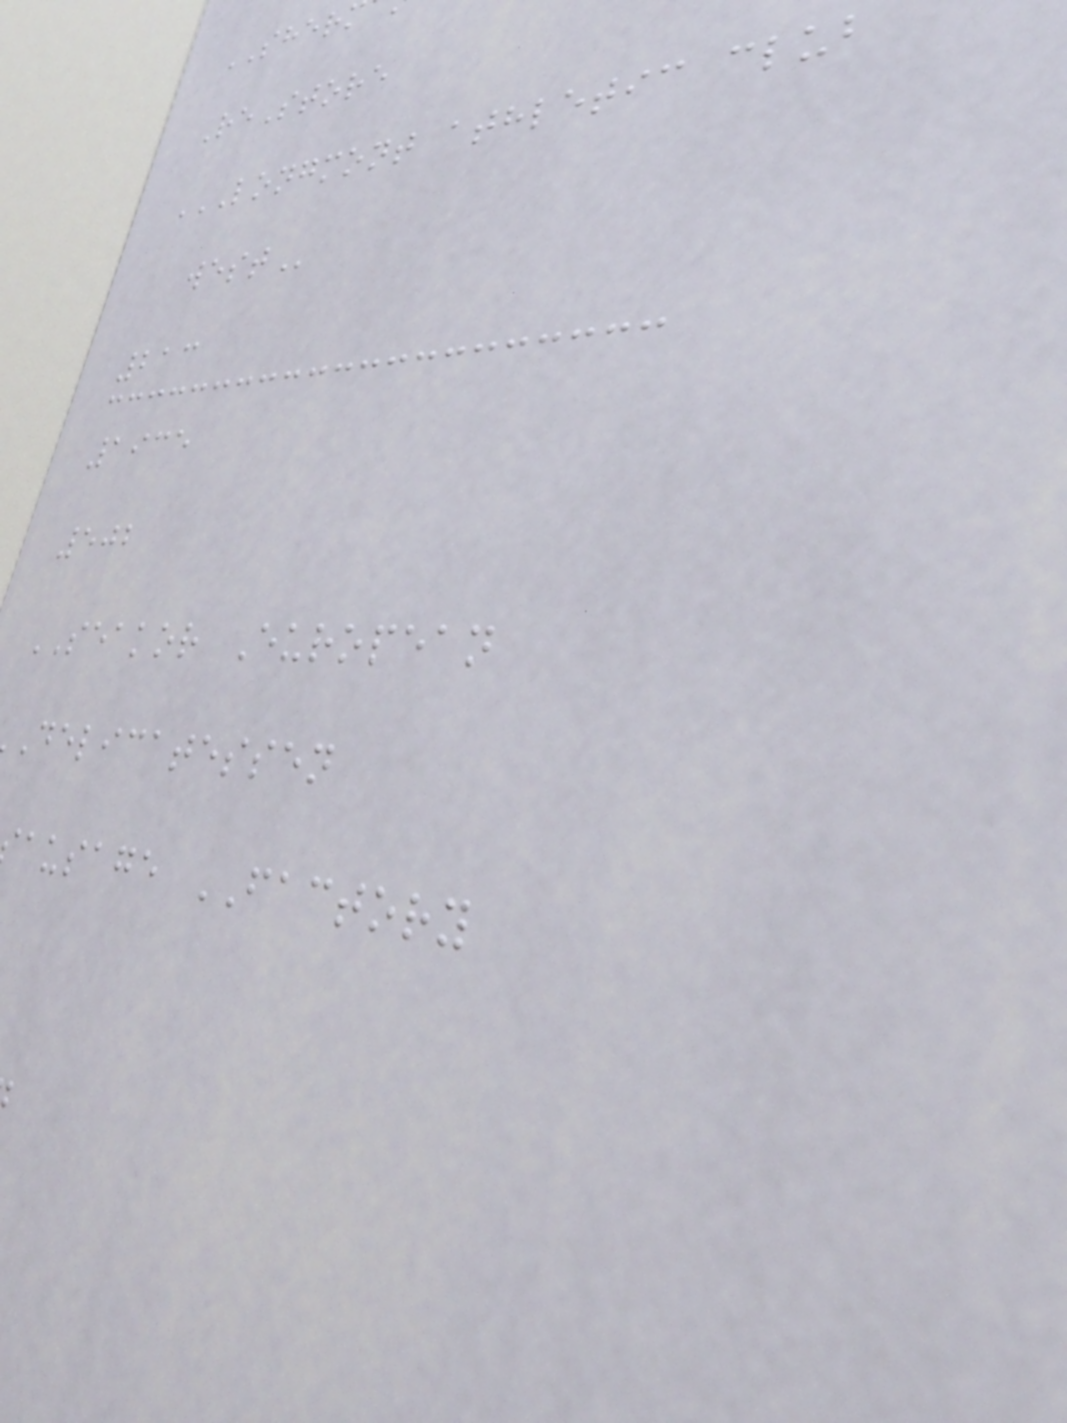SHER
ReStore
LONGMONT ATHLETIC CLUB
213
1935
502
SEAKOR European
delicatessen
ausage FACTORY
